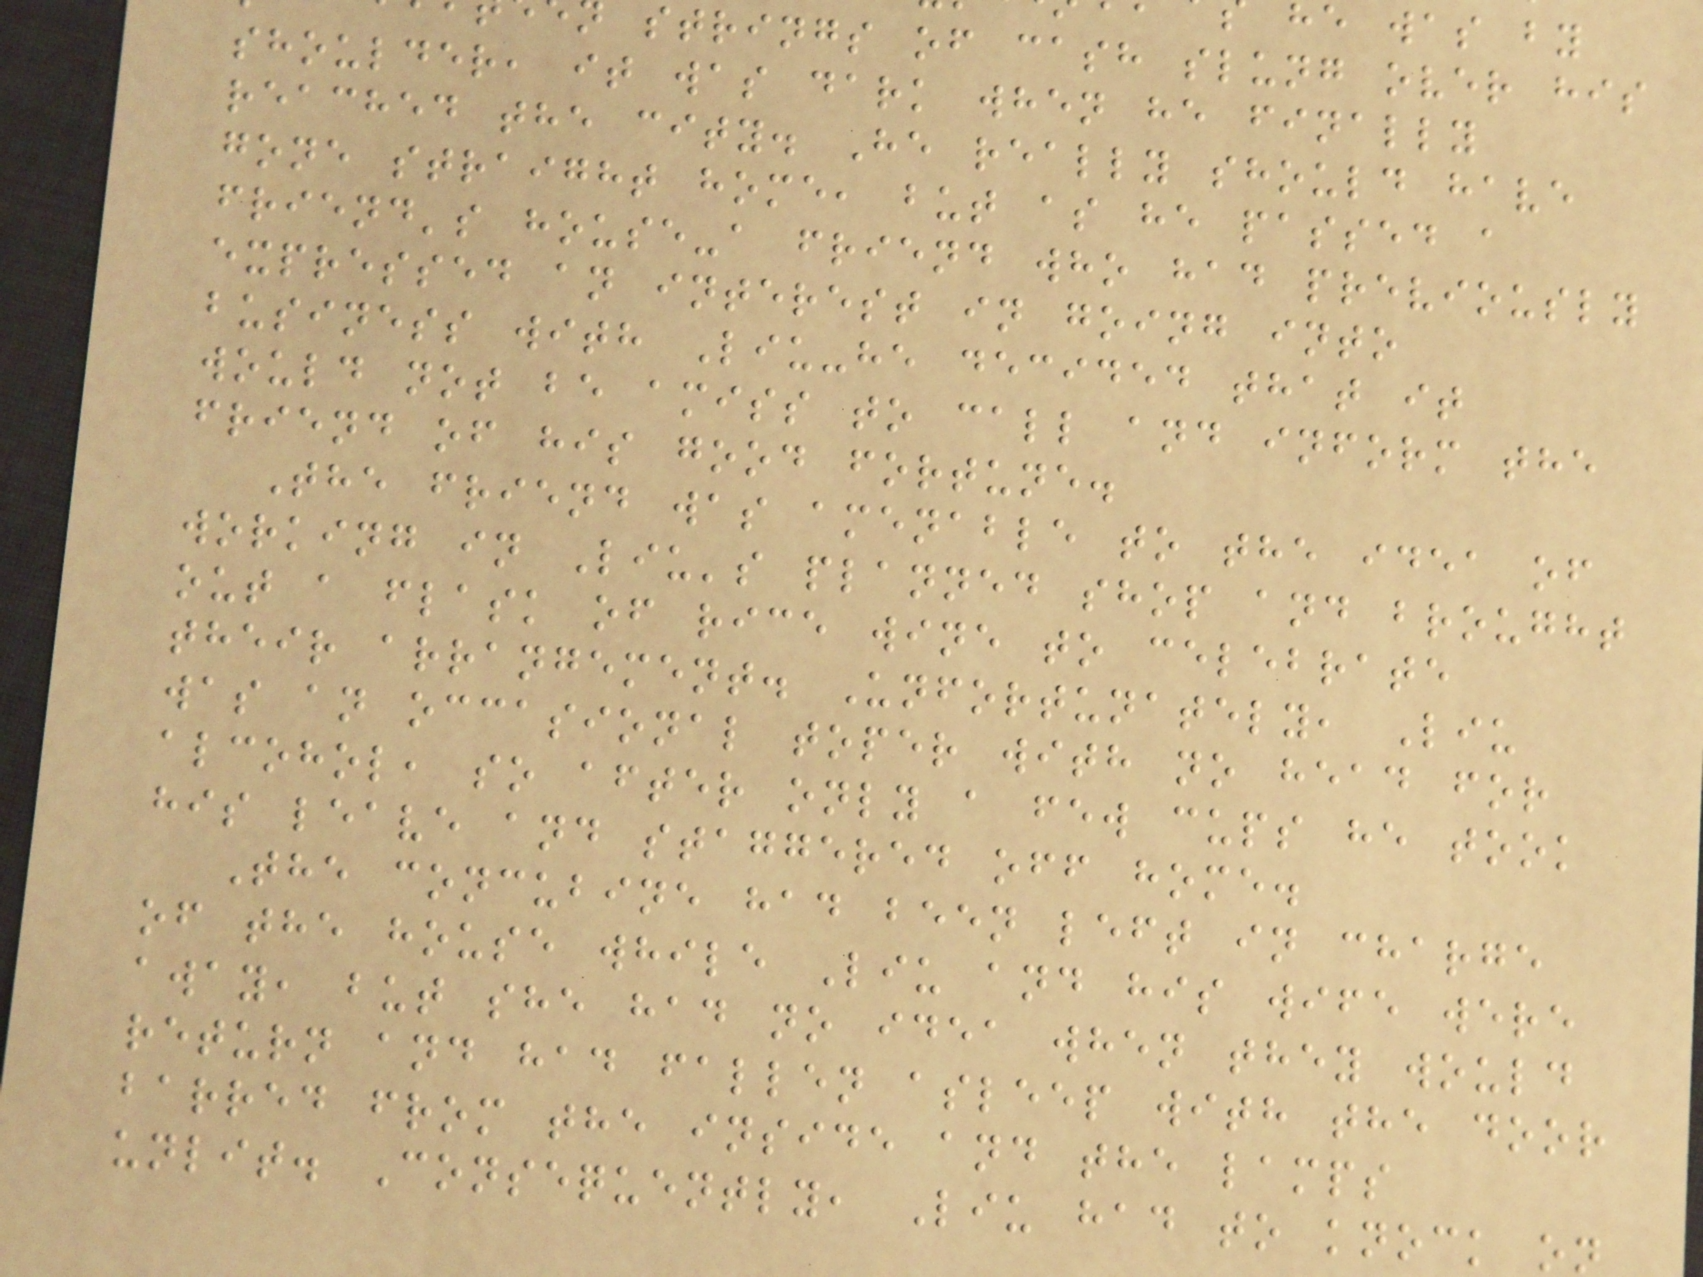strings of cash slung over his
shoulder, it was dark when he finally
reached the city. He really should have
gone straight home, but as he passed a
friend's house-a friend who had previously
expressed an interest in going into
business with Liu-he decided that it
would not be amiss to call and inform the
friend of his good fortune.
The friend was amenable to the idea of
working in Liu's planned shop and brought
out a flask of rice wine to celebrate
their arrangement. Unfortunately, Liu
was an occasional toper with no head for
alcohol, so after only a few cups he took
his leave and staggered off home.
The concubine had been left in charge
of the house while Liu and his wife were
away, but she had no idea when they would
return and had fallen asleep with the door
barred from the inside and the lamps
unlit. Consequently, Liu had to knock on
